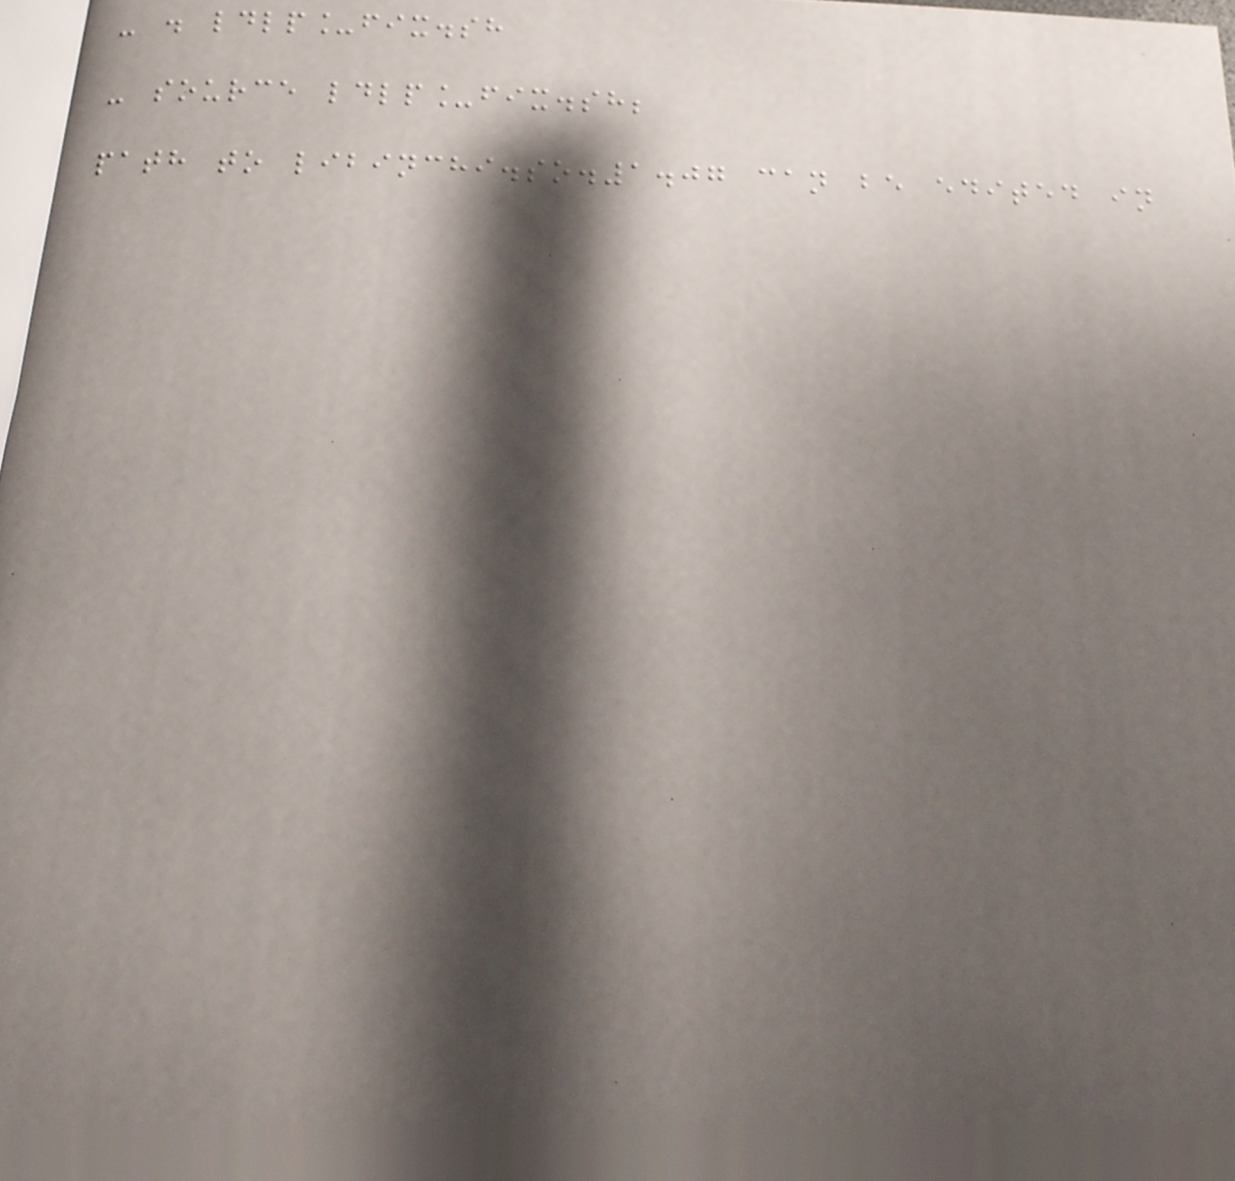- . ldlp_fix.sh
- source ldlp_fix.sh;
path to libinchi.so.1.07 can be edited in
